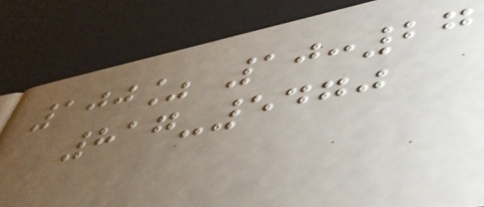100% 10:27
817-5470
